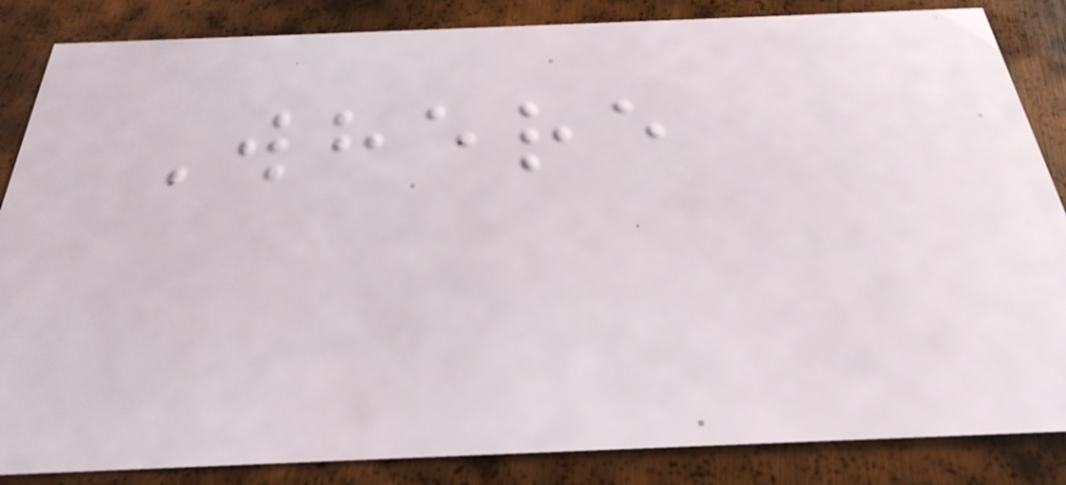Where
